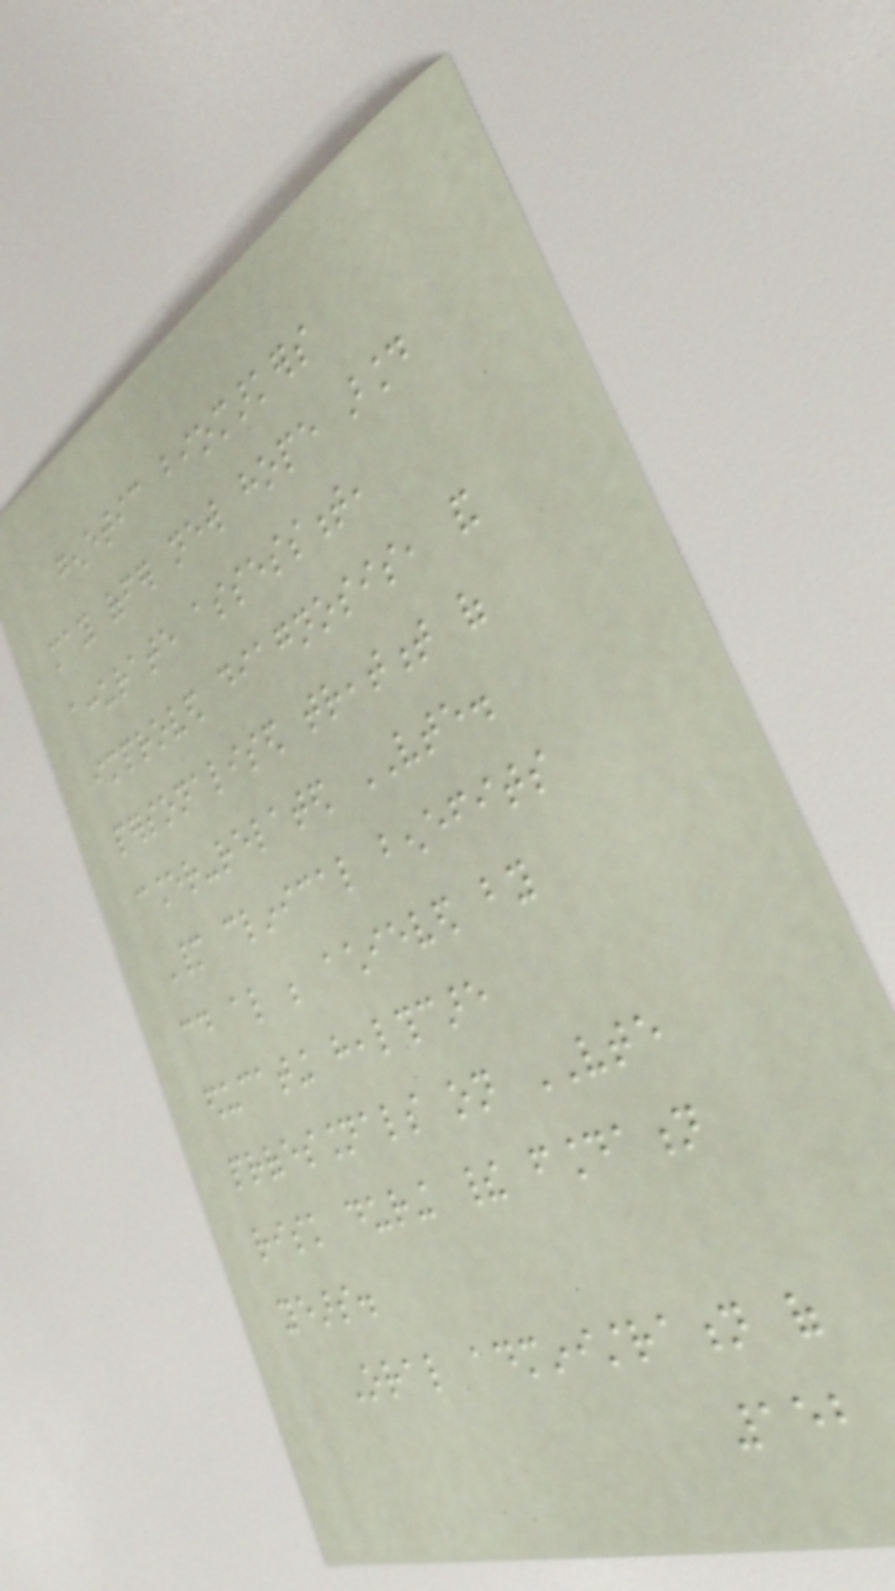genetic biomarkers
may offer new hope around
accurate assessment,
improved diagnosis, and
personalised treatment of
cancer-related VTE.
Many clinical benefits
could also be achieved by
educating healthcare
professionals on VTE
risk during their foundation
years.
Oral administration of
152
